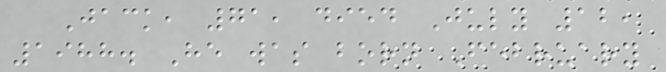Jack, 71, died July 12,
1988. He was born February
